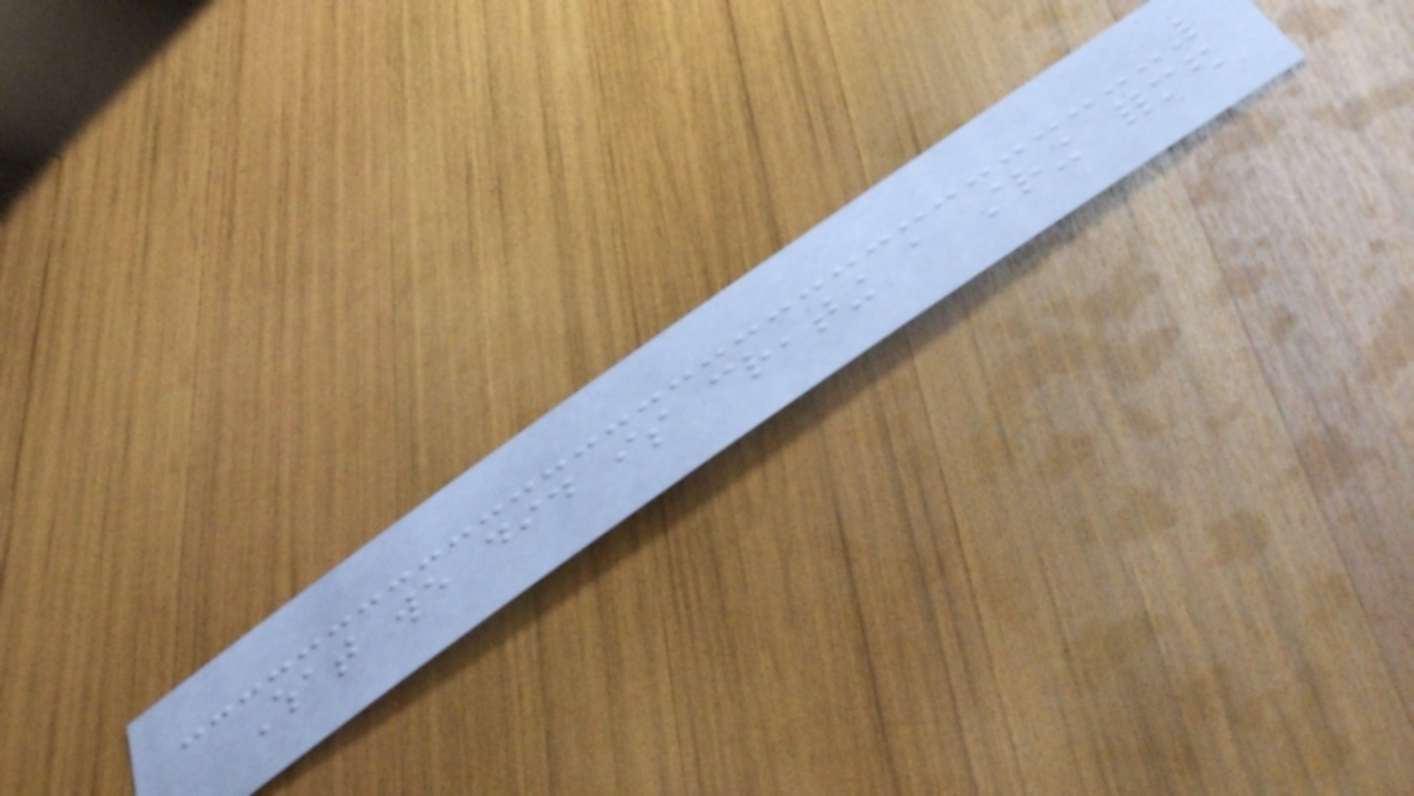What we did is creating a string formed
